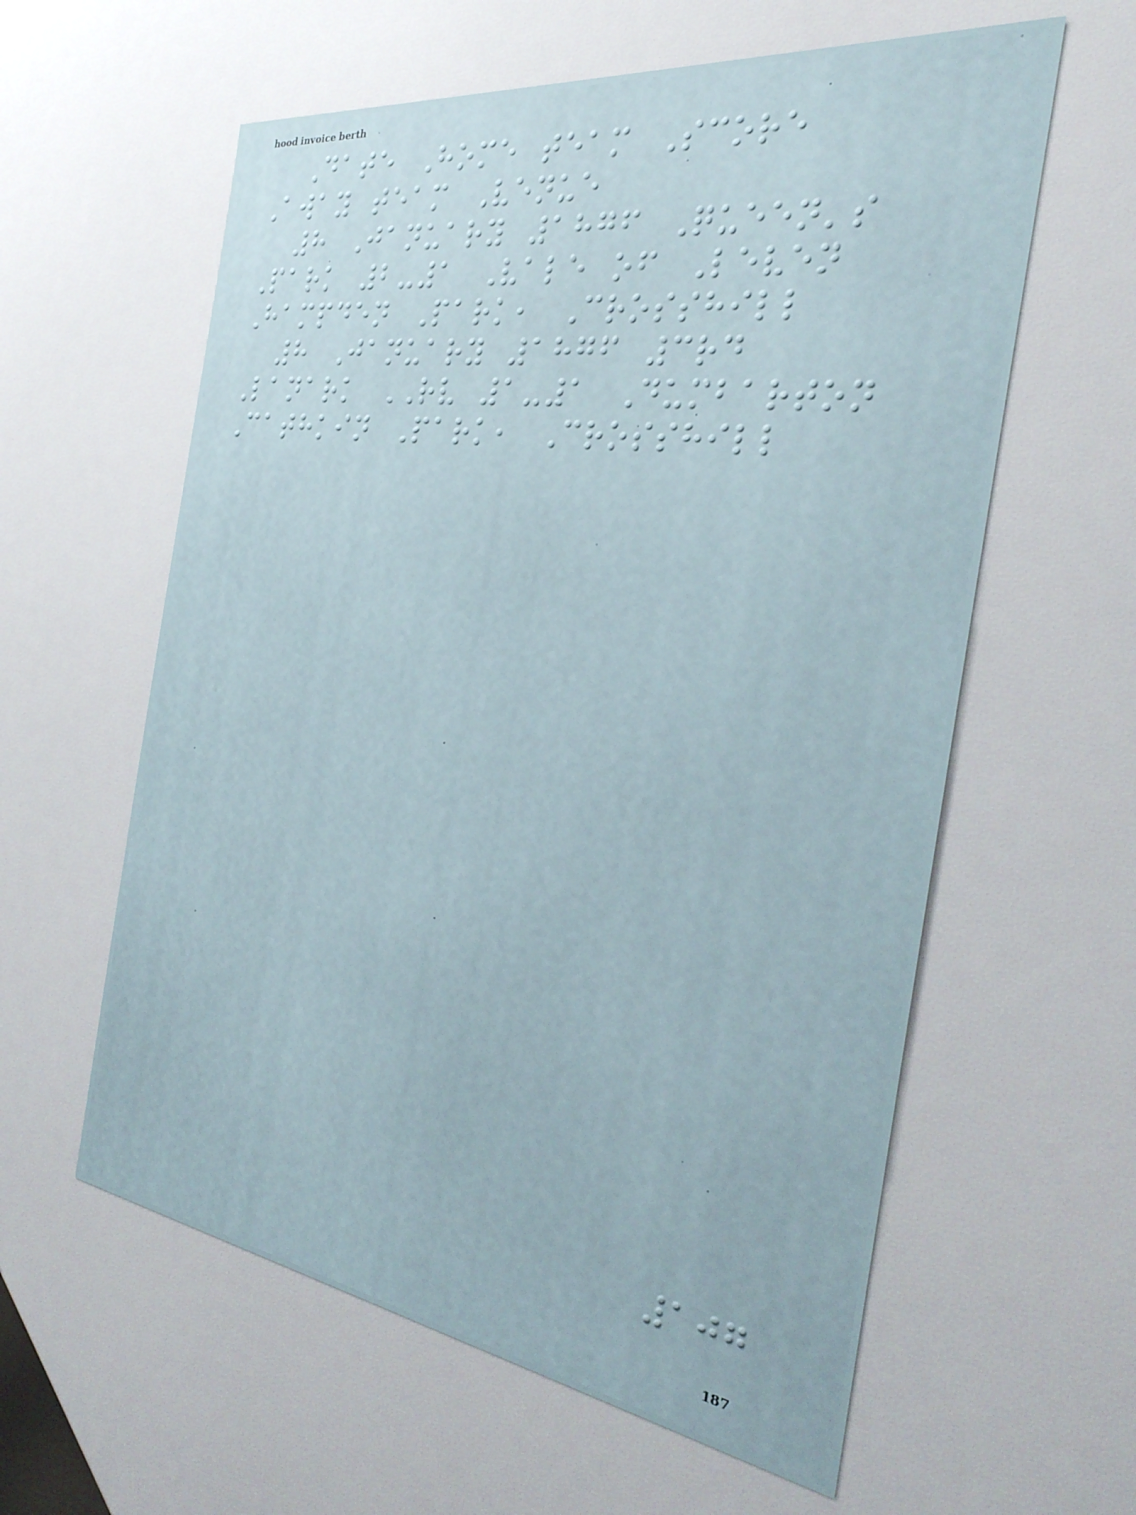Date Home team Score
Away team Venue
8 January 1876 Queen's
Park 2-1 Vale of Leven
Hampden Park, Crosshill
8 January 1876 3rd
Lanark RV 1-1 Dumbarton
Cathkin Park, Crosshill
107
